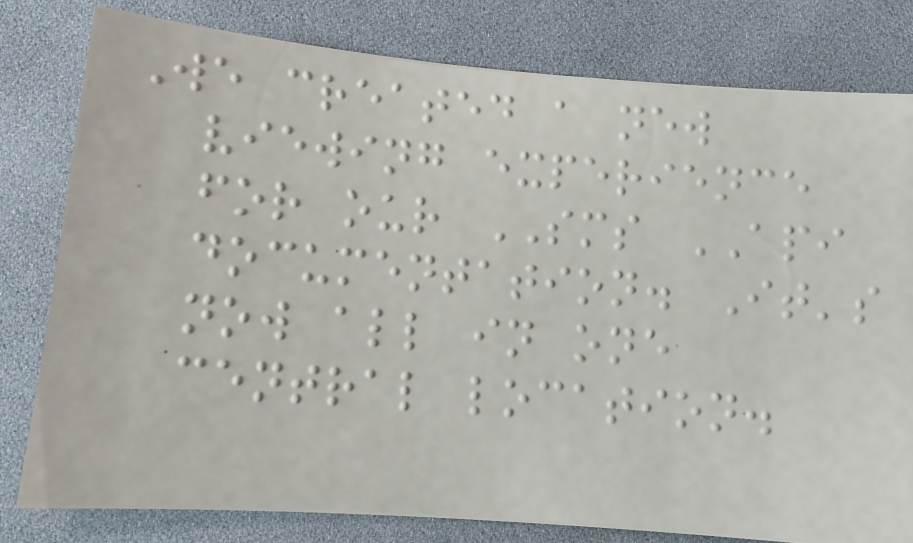We created a new
viewing experience
for our SMS API
documentation. It's
now all in one
central location.
